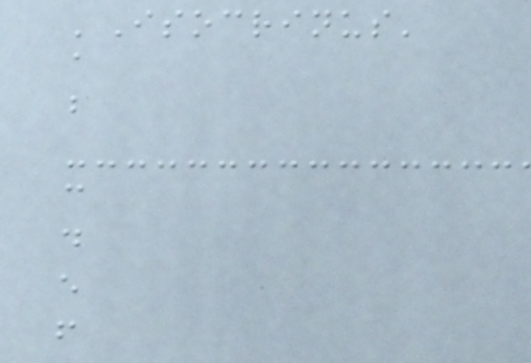'Isocrinus'
a
b
c
d
e
f
